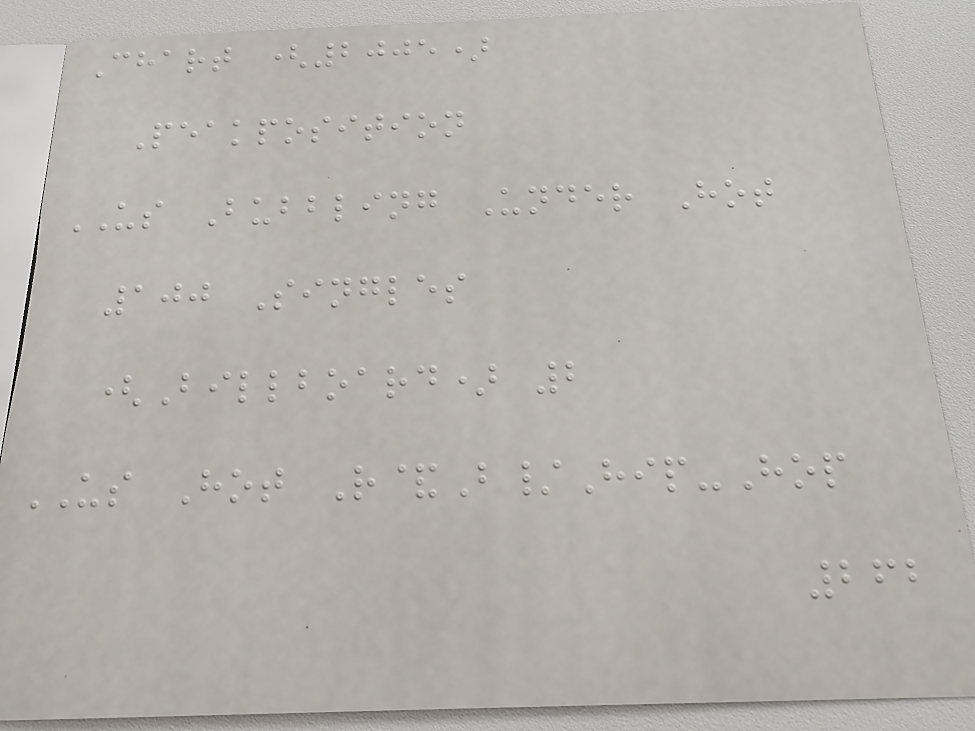Chart (2005)
Peakposition
US Bubbling Under Hot
100 Singles
(Billboard) 2
US Hot R&B/Hip-Hop
262
